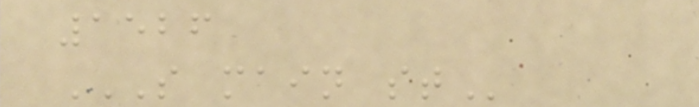1526
S MAIN ST
